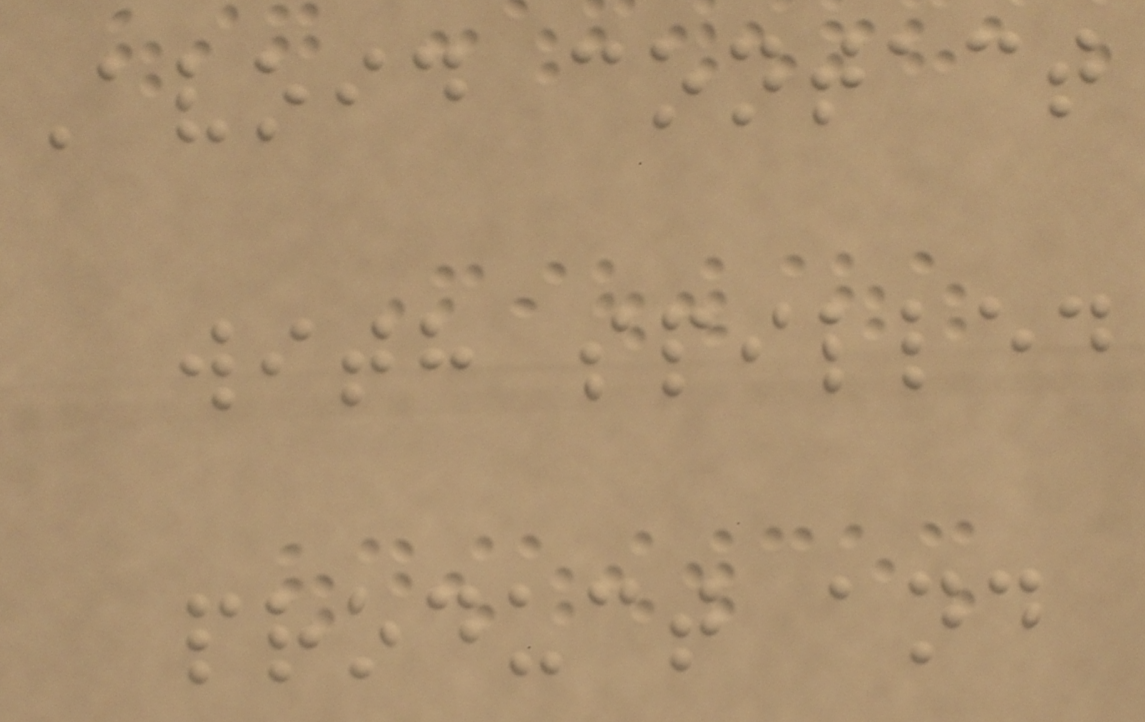Avoid contact
with spilled
product and
